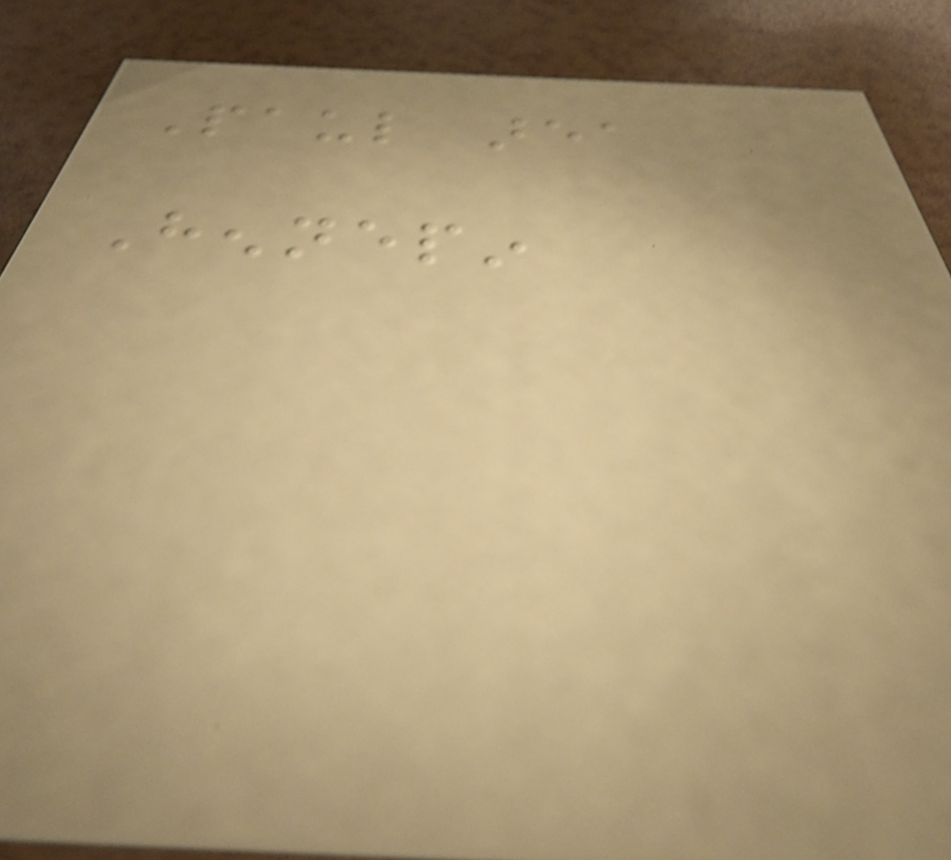Paul area
Hennepin
